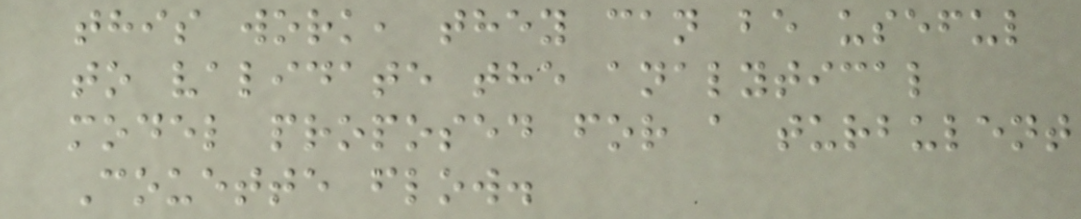this work, they can be useful
to validate the analytical
model proposed for a turbulent
Couette flow.
